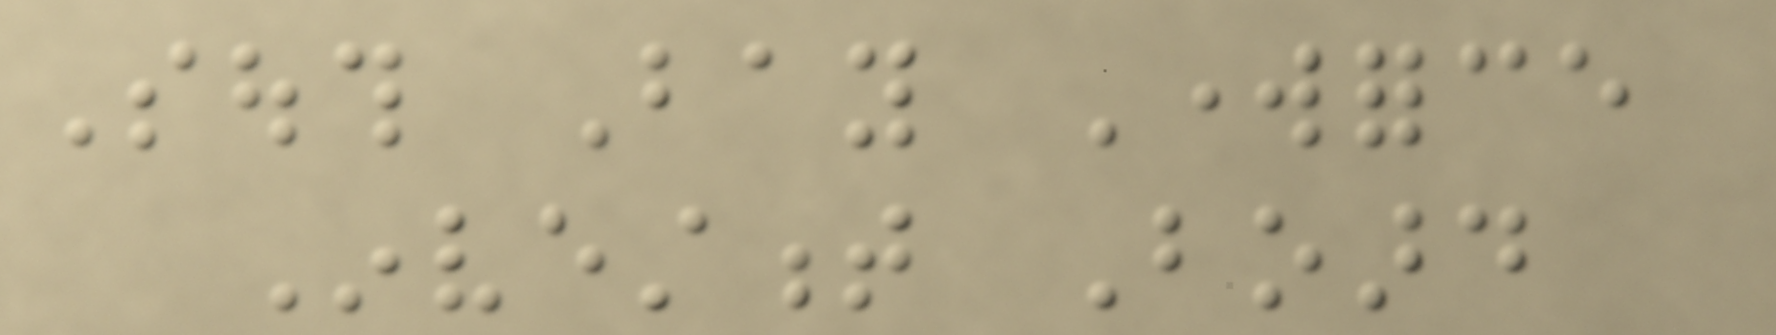South Bay Workforce
Investment Board
